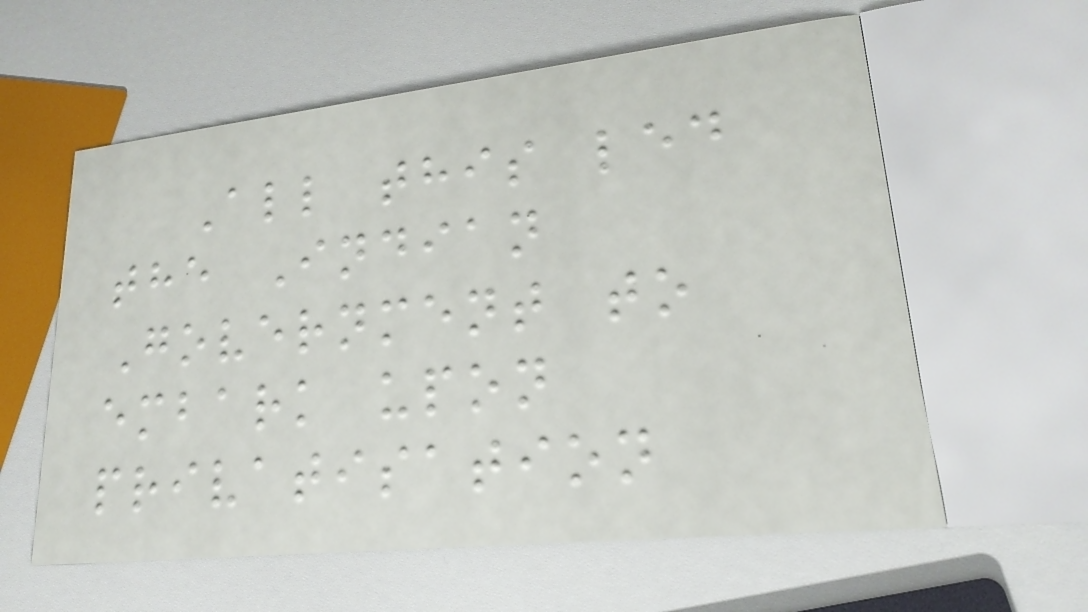All this led
the Indian
Government to
embark upon
privatisation
